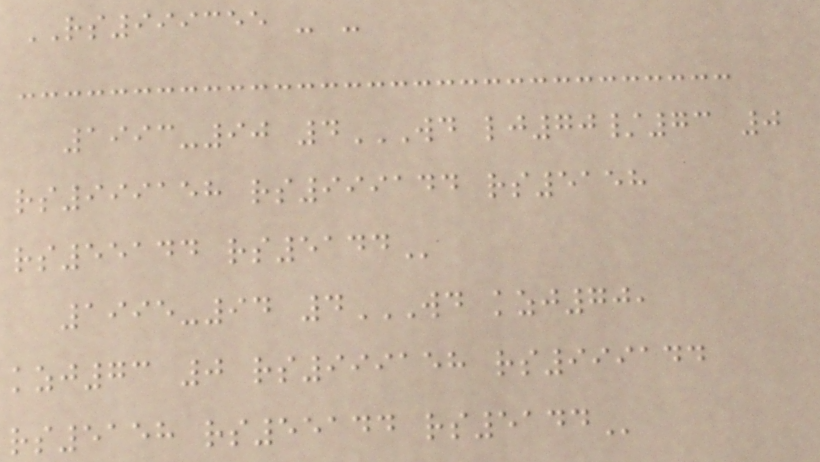RS999355 - -
1993-90 4WD LJ70/73 0
RS999158 RS999144 RS5158
RS55144 RS5144
1995-94 4WD KZJ70,
KZJ73 0 RS999158 RS999144
RS5158 RS55144 RS5144
